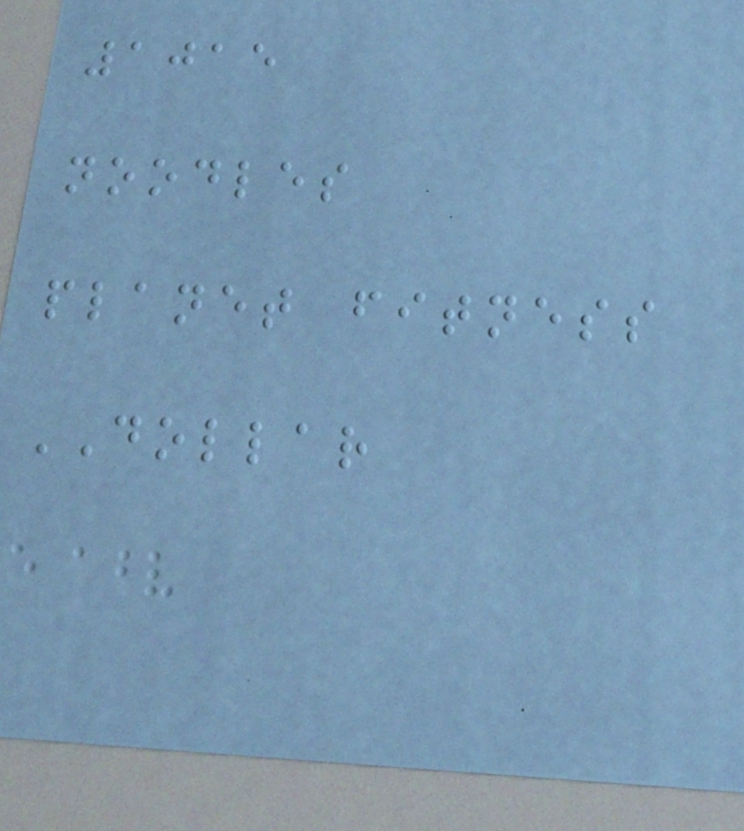1015
noodles
planet fitness
DOLLAR
